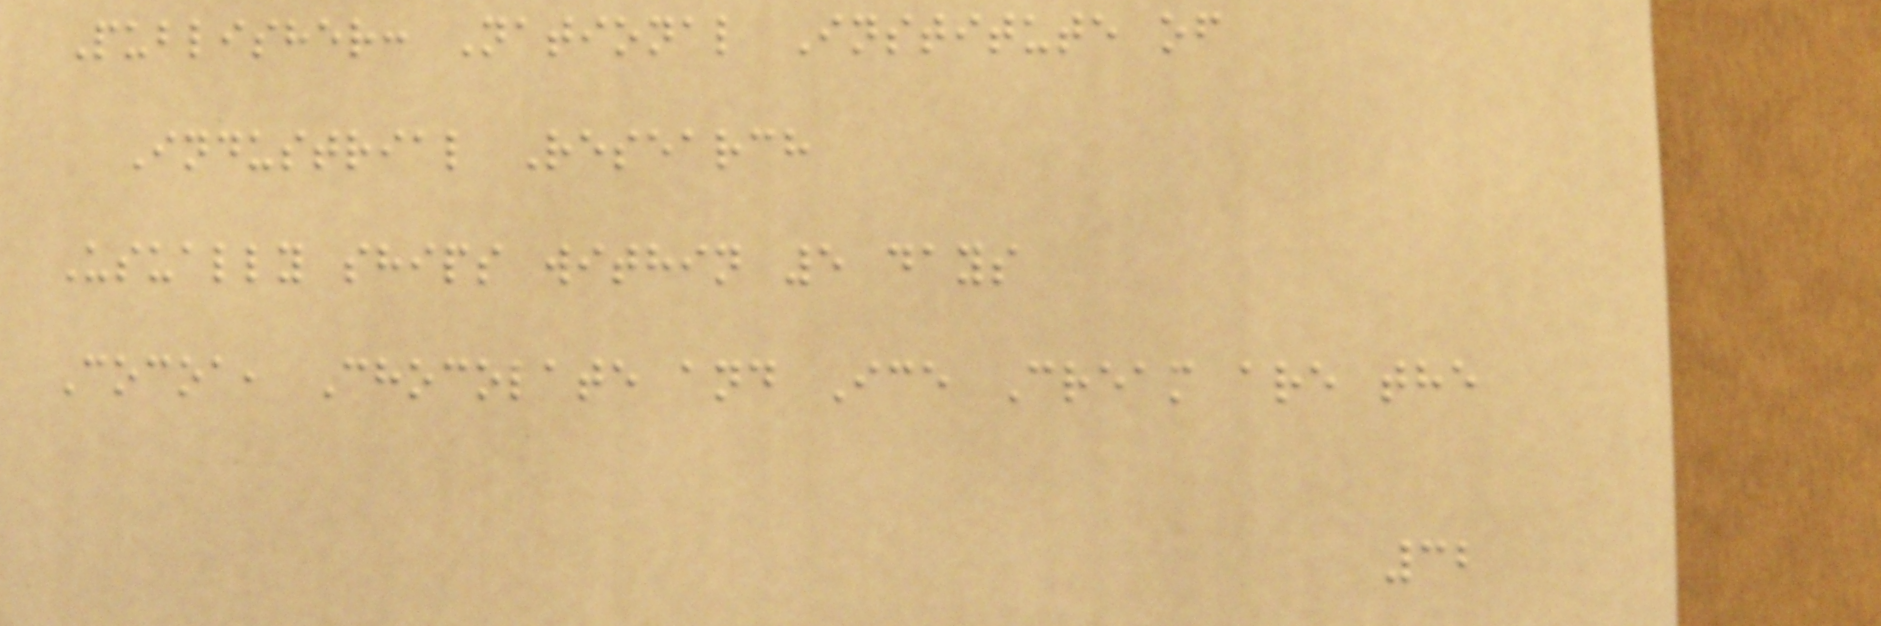Publisher: National Institute of
Industrial Research
Usually ships within 5 days
Cocoa, Chocolate and Ice Cream are the
32
